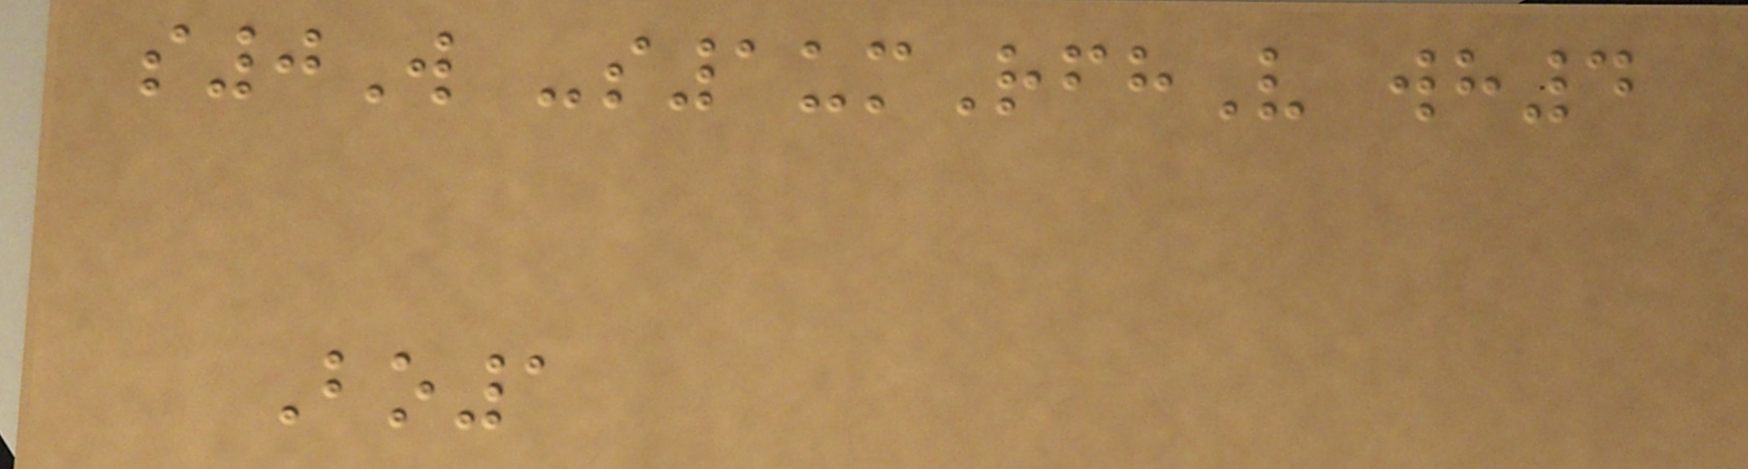s0W -s1umRfhV wh4
Bo1
